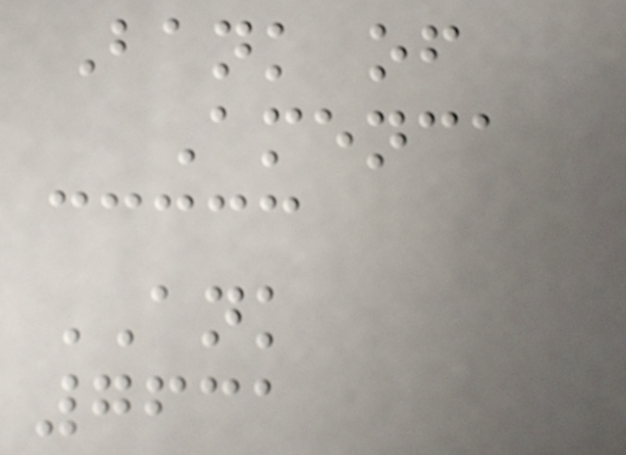Bank of
Amenca
ANK
7631
